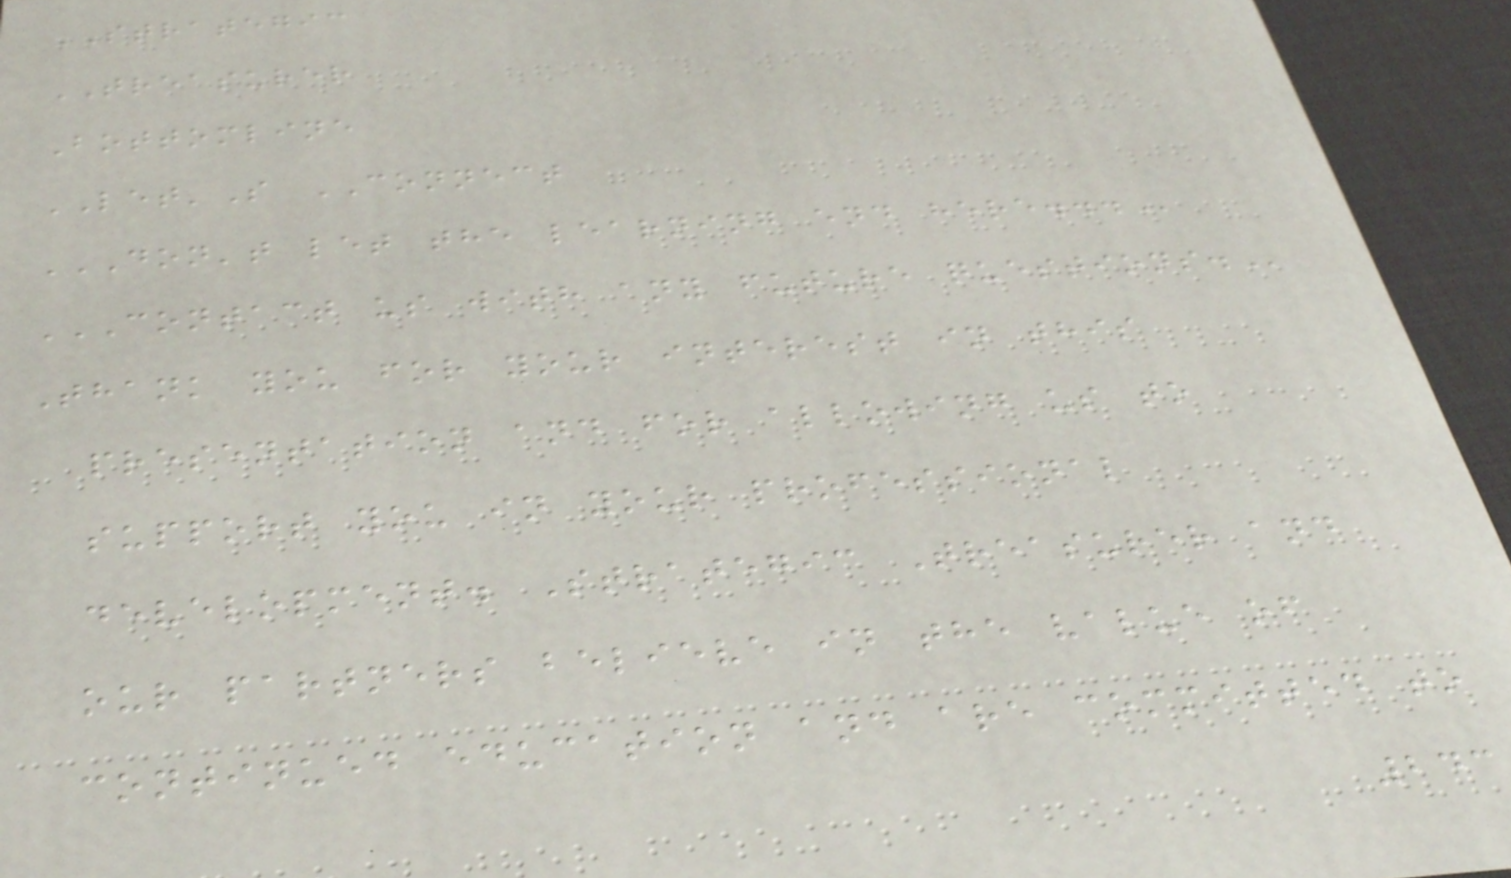STRATEGIC
TREASURER
Bottomline
LET'S CONNECT
DON'T LET THE LEARNING END HERE...
CONTACT US WITH ANY FUTURE QUESTIONS.
Thank you for your interest in this
presentation and for allowing us to
support you in your professional
development. Strategic Treasurer and
our partners believe in the value of
continued education and are committed to
243
